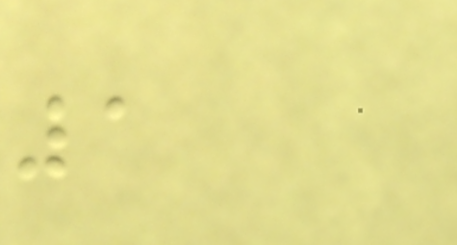1
